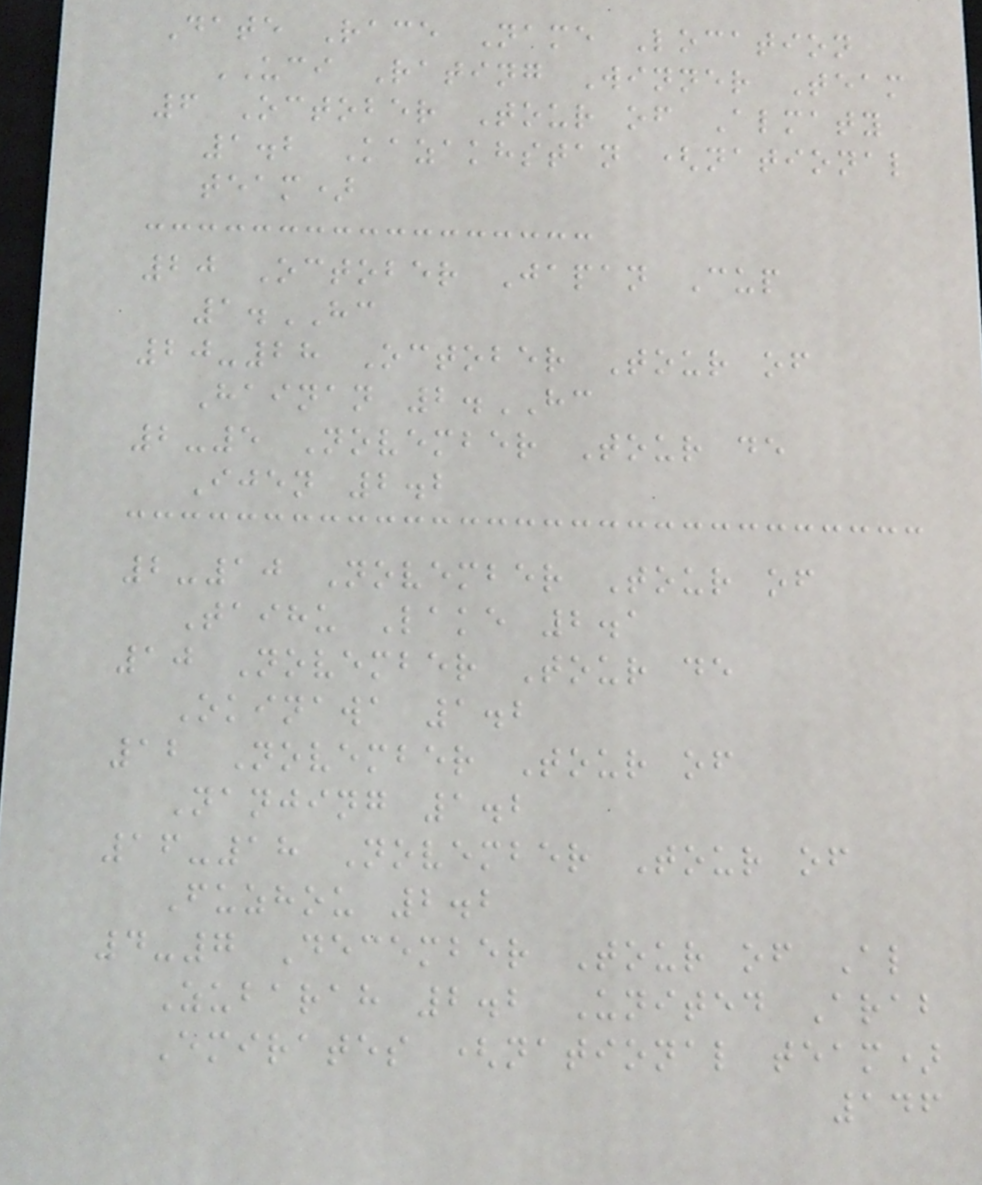Date Race Name Location
UCI Rating Winner Team
6 October Tour of Almaty
1.2 Kazakhstan (national
team)
20 October Japan Cup
1.HC
20-28 October Tour of
Hainan 2.HC
2-5 November Tour de
Ijen 2.2
2-10 November Tour of
Taihu Lake 2.1
10 November Tour de
Okinawa 1.2
12 November Tour of
Nanjing 1.2
16-18 November Tour of
Fuzhou 2.2
4-7 December Tour of Al
Zubarah 2.2 United Arab
Emirates (national team)
146
